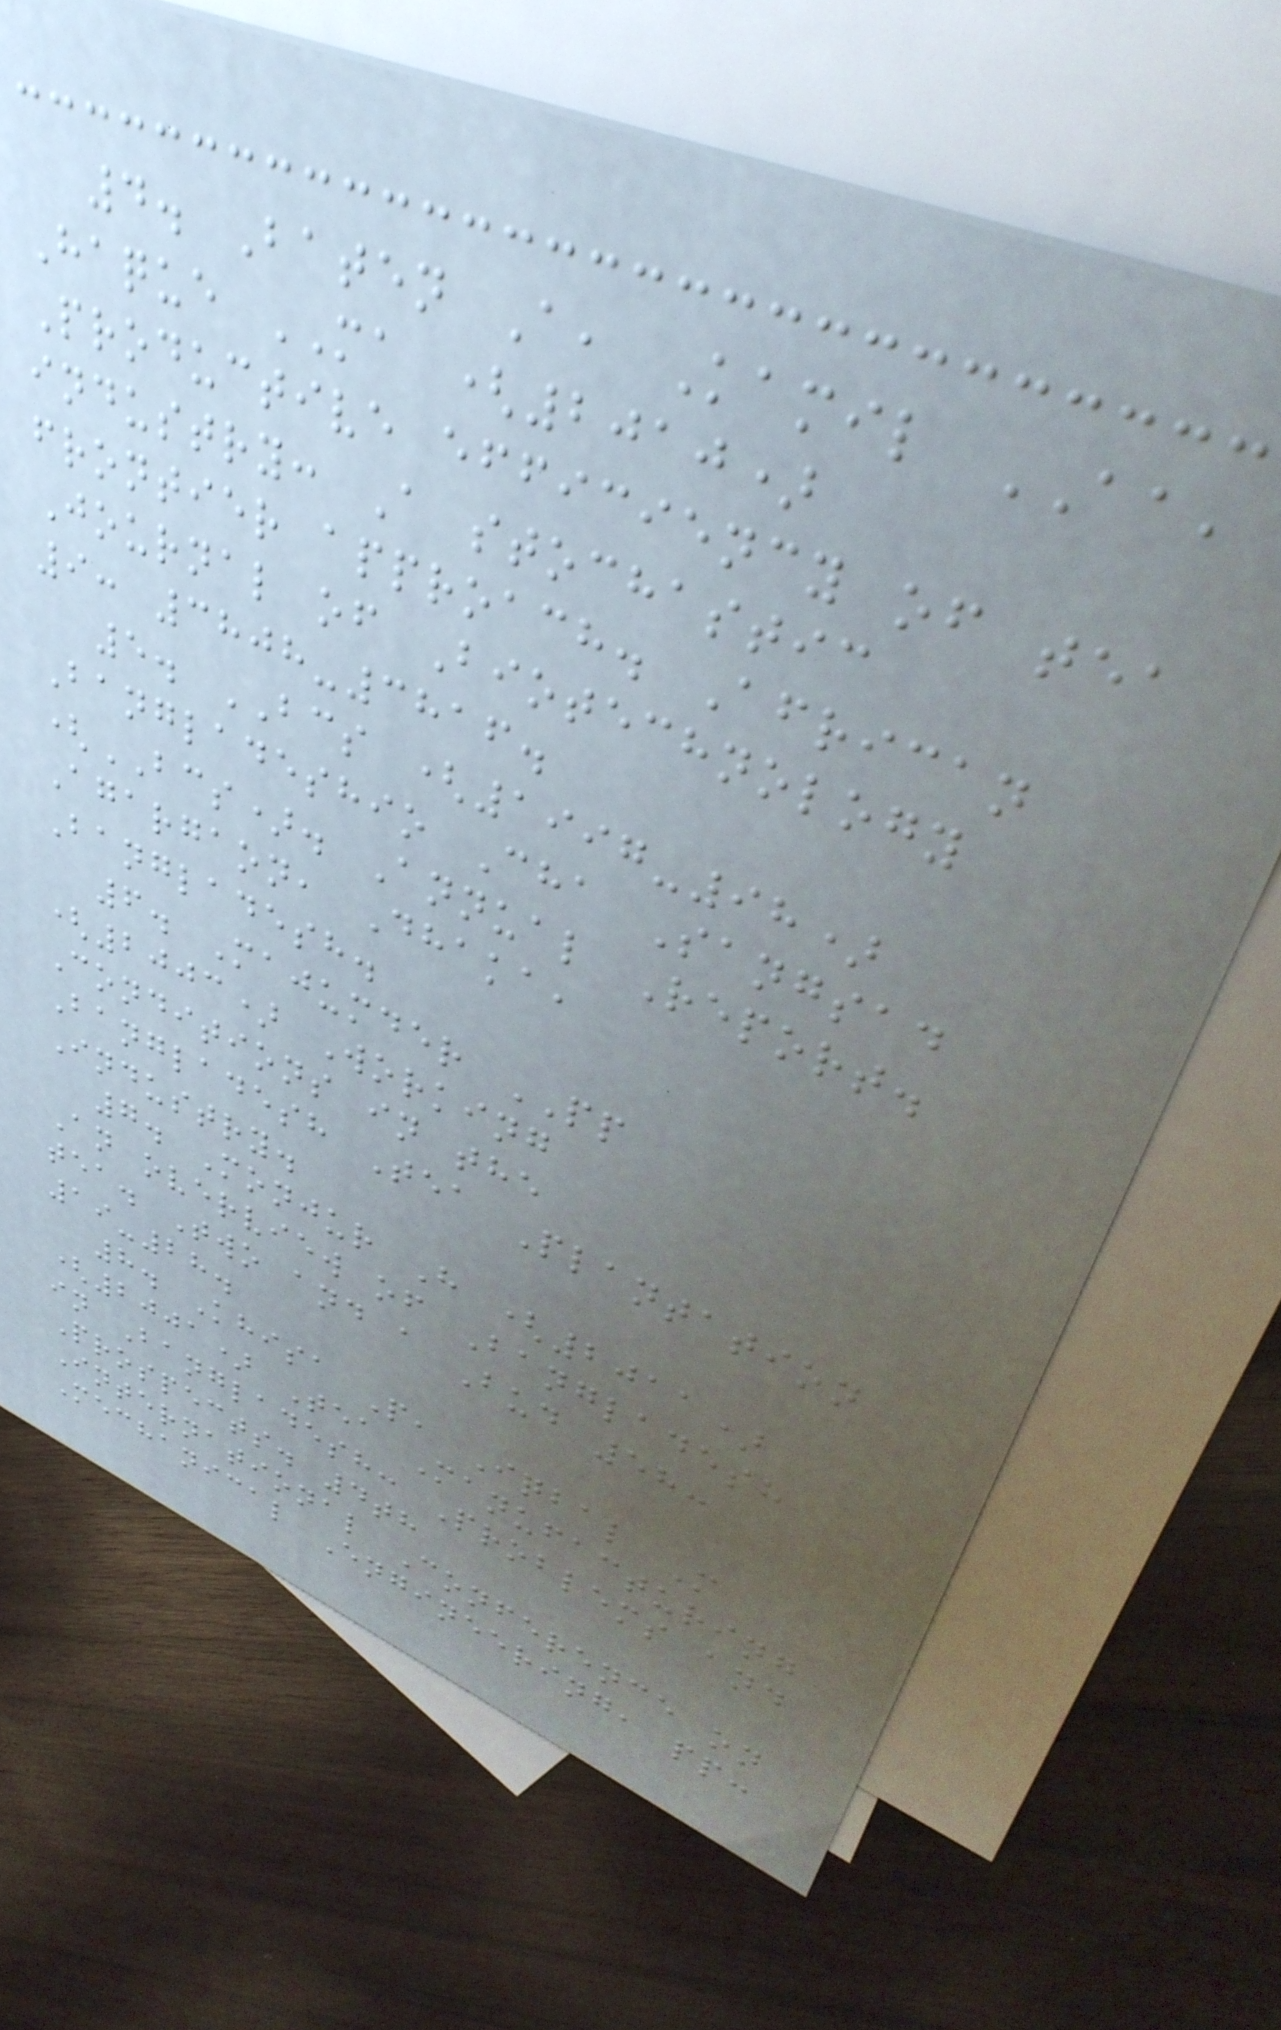4. Baten A, Kamil AA,
Haque MA (2010)
Productive efficiency of tea
industry: A stochastic
frontier approach. African
Journal of Biotechnology
9: 3808-3816.
5. BCS (1997-98)
Bangladeshio Cha Sangsad
(BCS). Annual Report.
Agargaon, Dhaka,
Bangladesh.
6. Majumder PP
(2003) Working
Conditions in the
Bangladesh Tea Plantation
Industry.
7. Monjur H (2011)
An overview of Bangladesh
tea. Two and a Bud 58:
19-28.
8. Khisa P, Iqbal M
(2001) Tea Manufacturing
in Bangladesh: Problems and
Prospects. 4th
International Conference on
Mechanical Engineering, pp:
